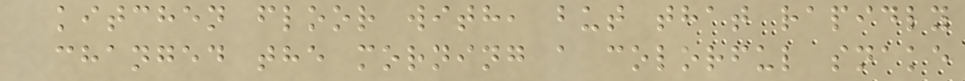kitchen floor with, but that rapidly
changed the morning a colorful snake
